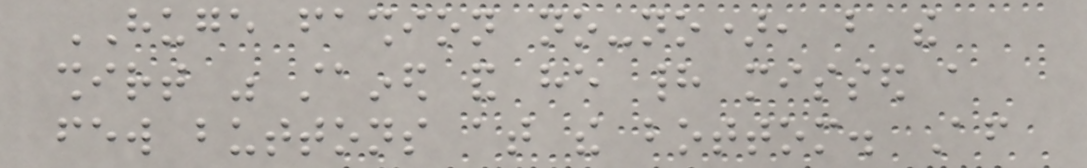HUGE fashion no-no), but the
shirt was stained and he had missed a
few buttons at the bottom. After
